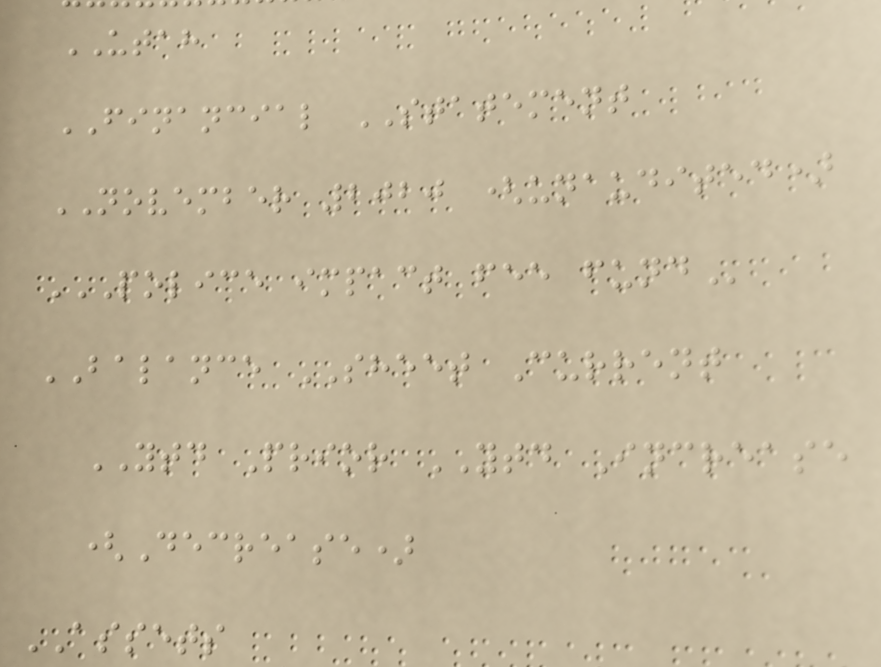UTAH
FINANCIAL STATEMENT
NOVEMBER 2020 (unaudited)
POLICE IMPACT FEE FUND
BALANCE SHEET Current
YTD Prior YTD Increase
(Decrease)
ASSETS
